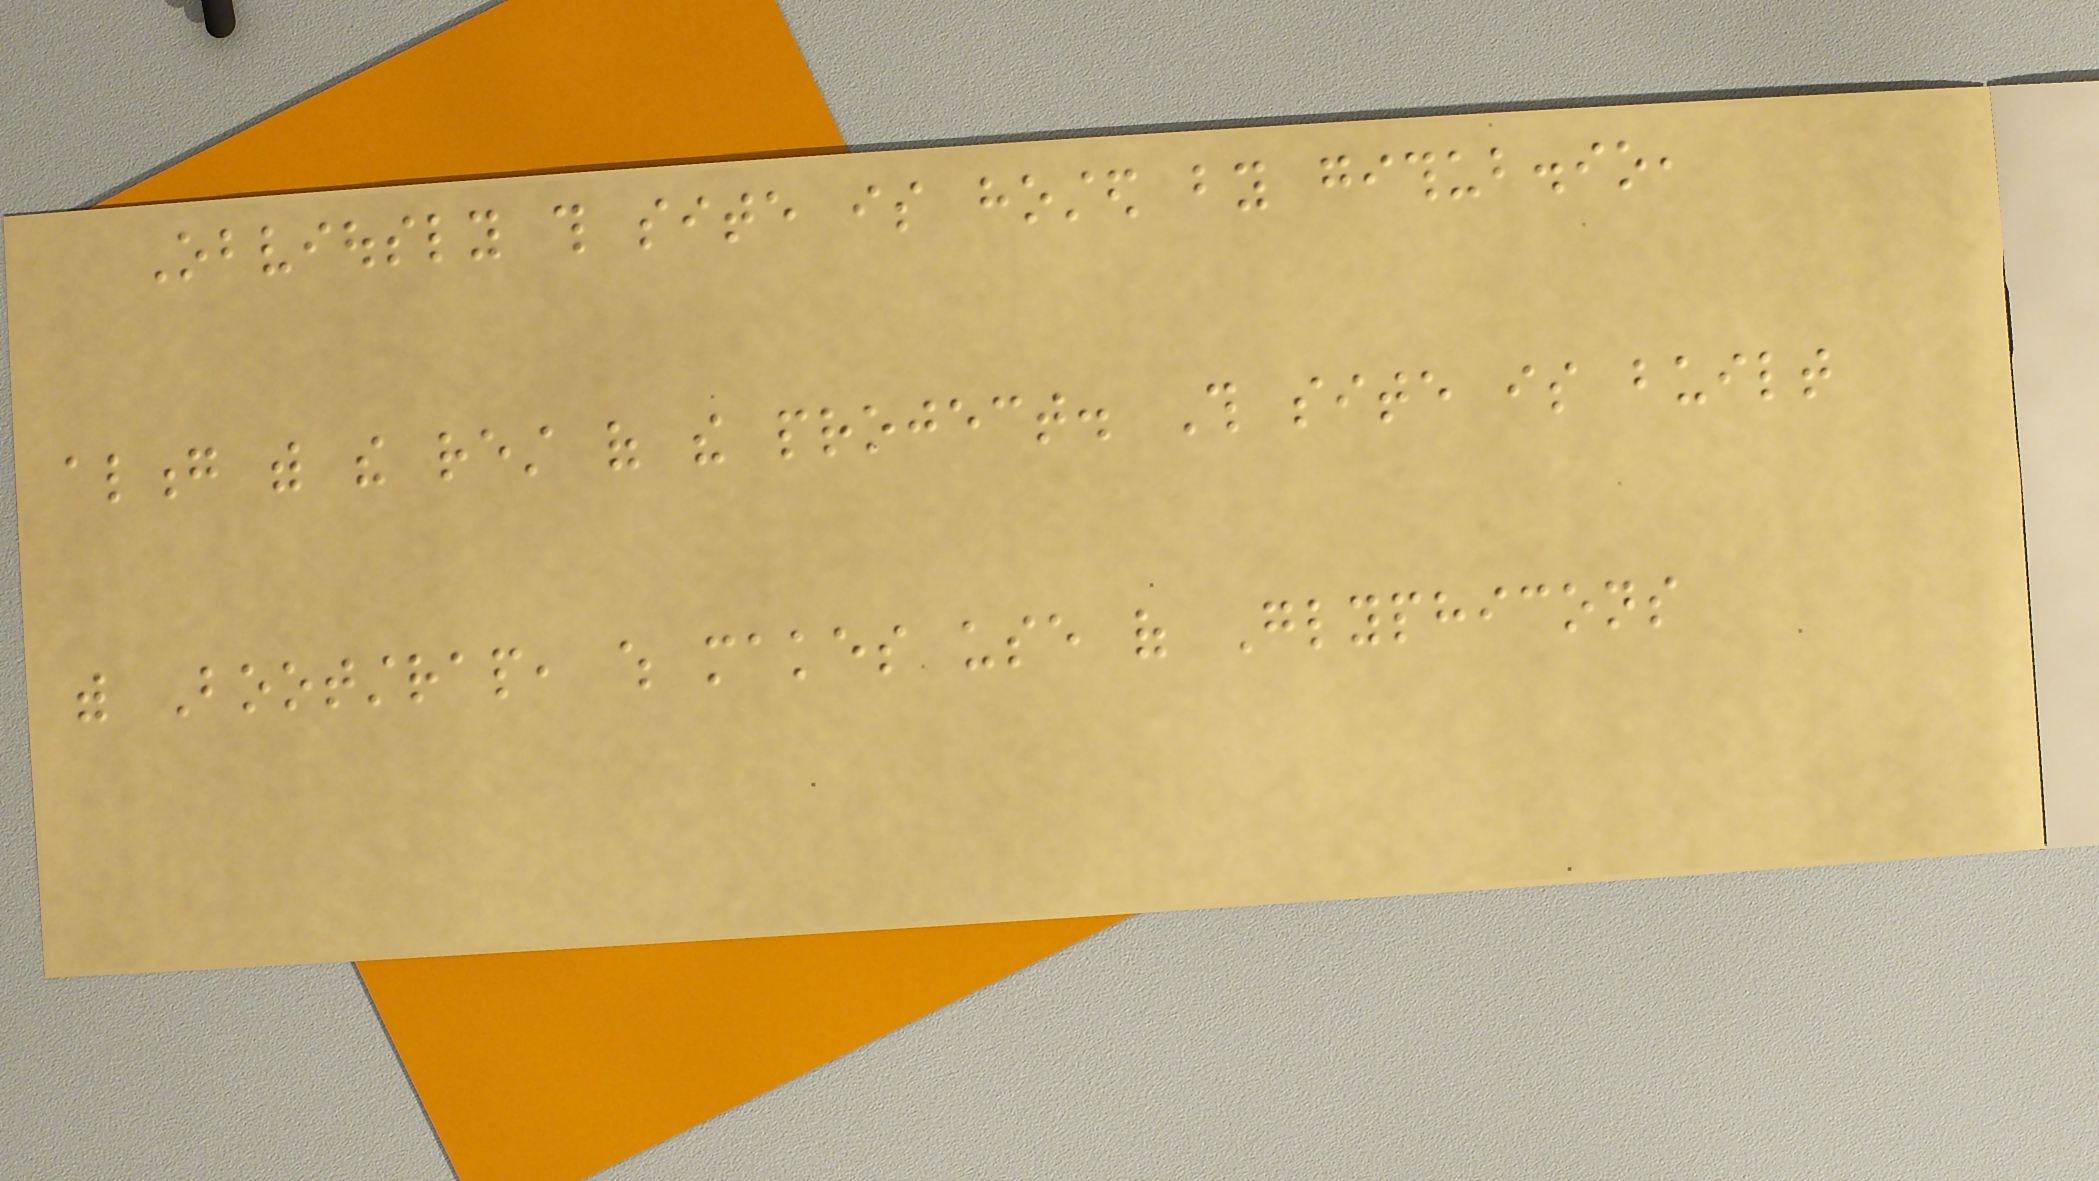Obviously this site is hosted by github.io,
along with the rest of the project. This site is built
with Bootstrap, which makes use of Glyphicons
